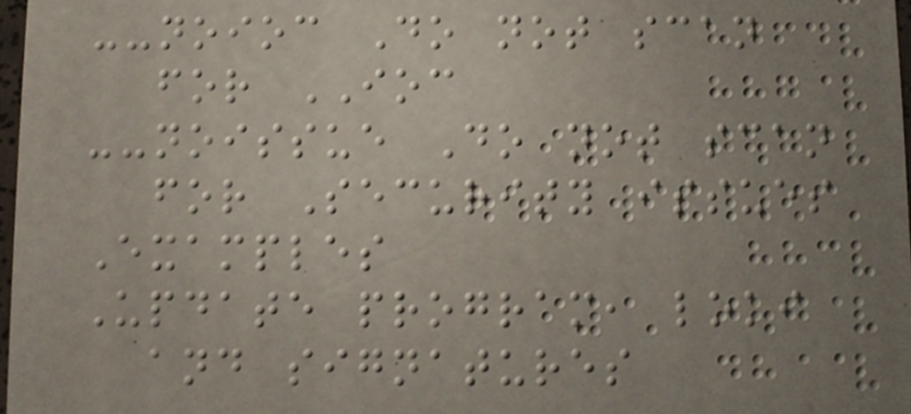--noioc Do not scan
for IOC
--noissue Do not scan
for Security issues
Examples
Update program, loki
and signatures
